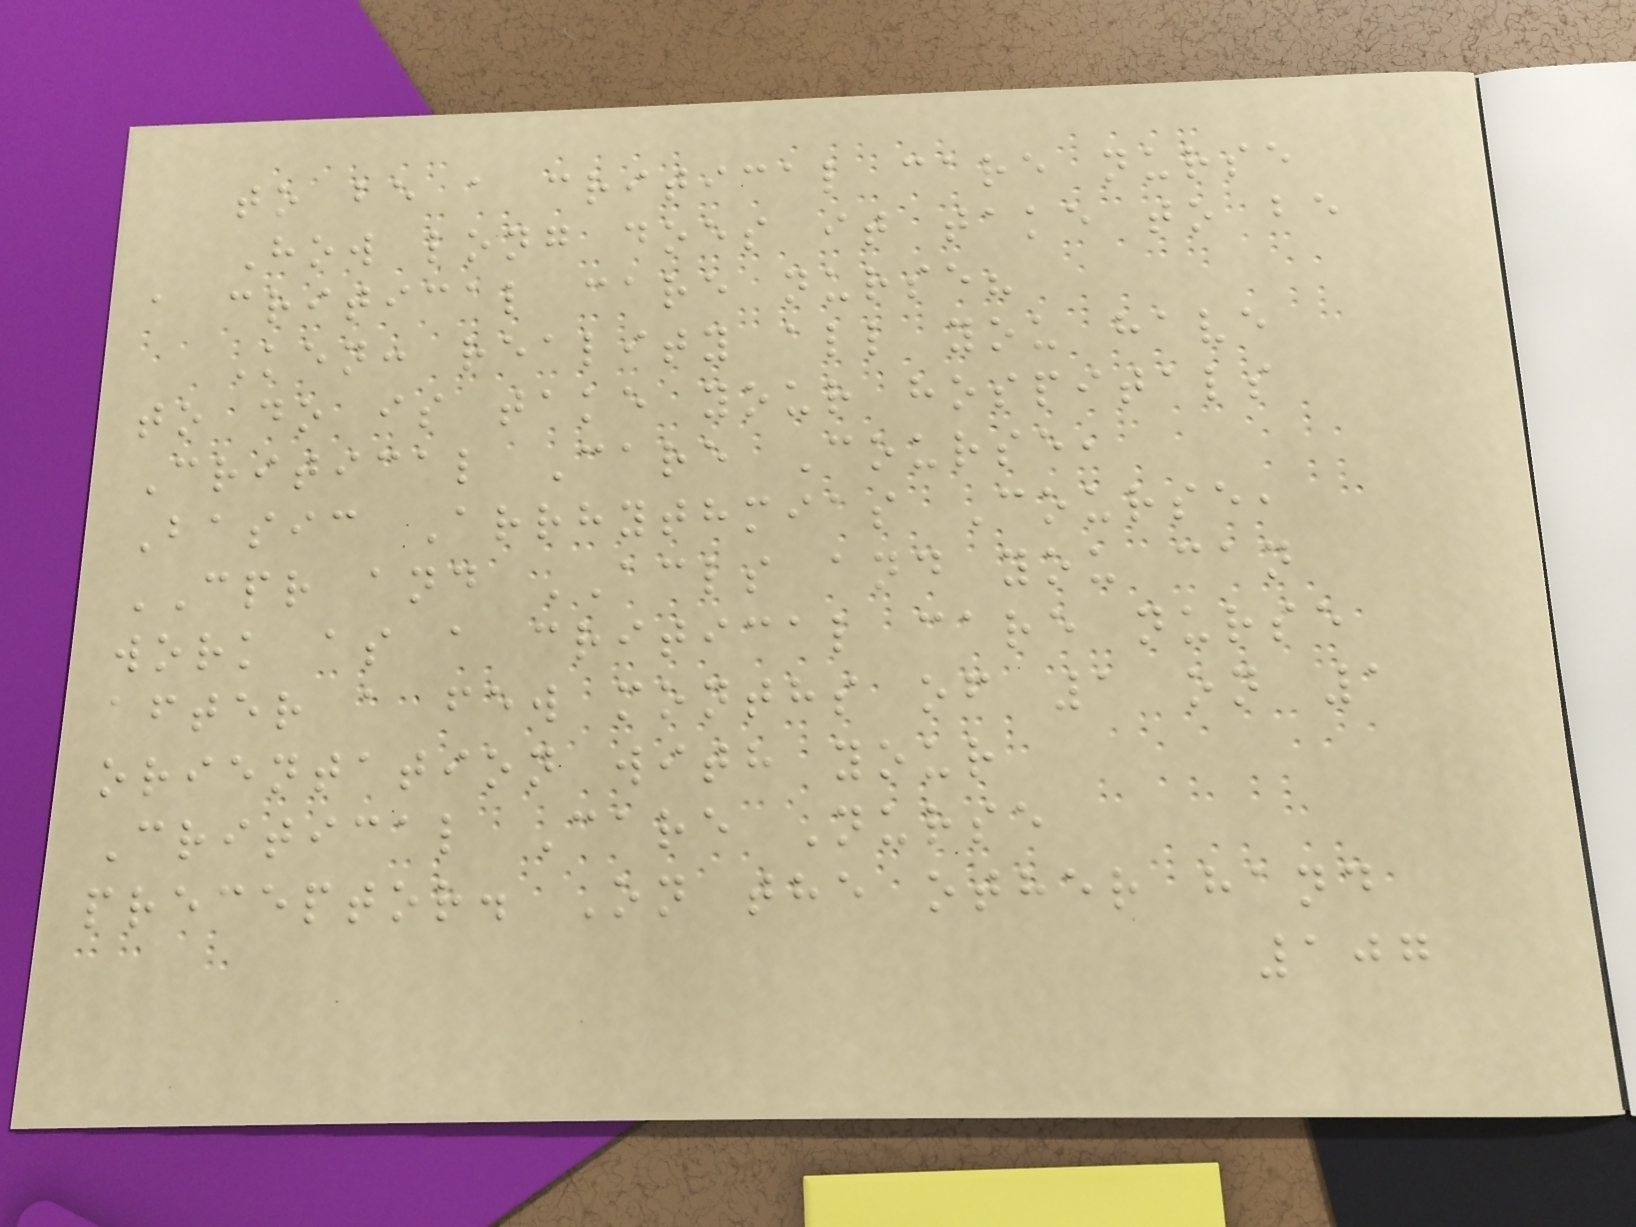to be a critical care nurse
How long does it take to be
a critical care nurse?
Ken: reality all you have
to do is take your hospitals
Critical Care Course,
Basic Arrhythmias Course,
CPR and ACLS and you can
work as a critical care nurse
after a few months of 1 on 1
orientation with your
Critical Care Nurse
preceptor. On the other hand
107
